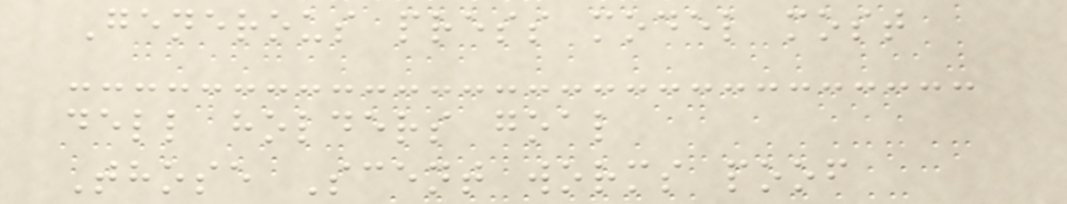Generous press model most
dell holders goal
Those Scent worms poof
